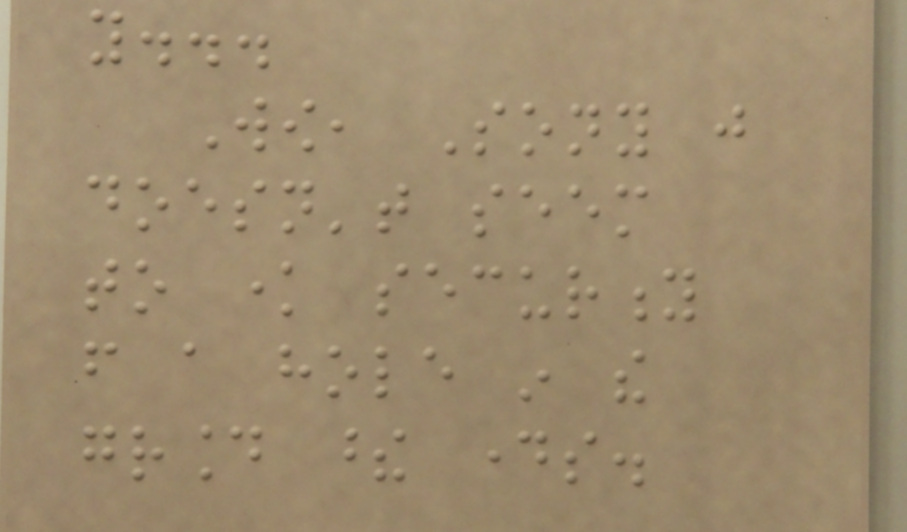you...
Wow, Sony just
doesn't seem
to know security
from a hole in the
ground these days.
